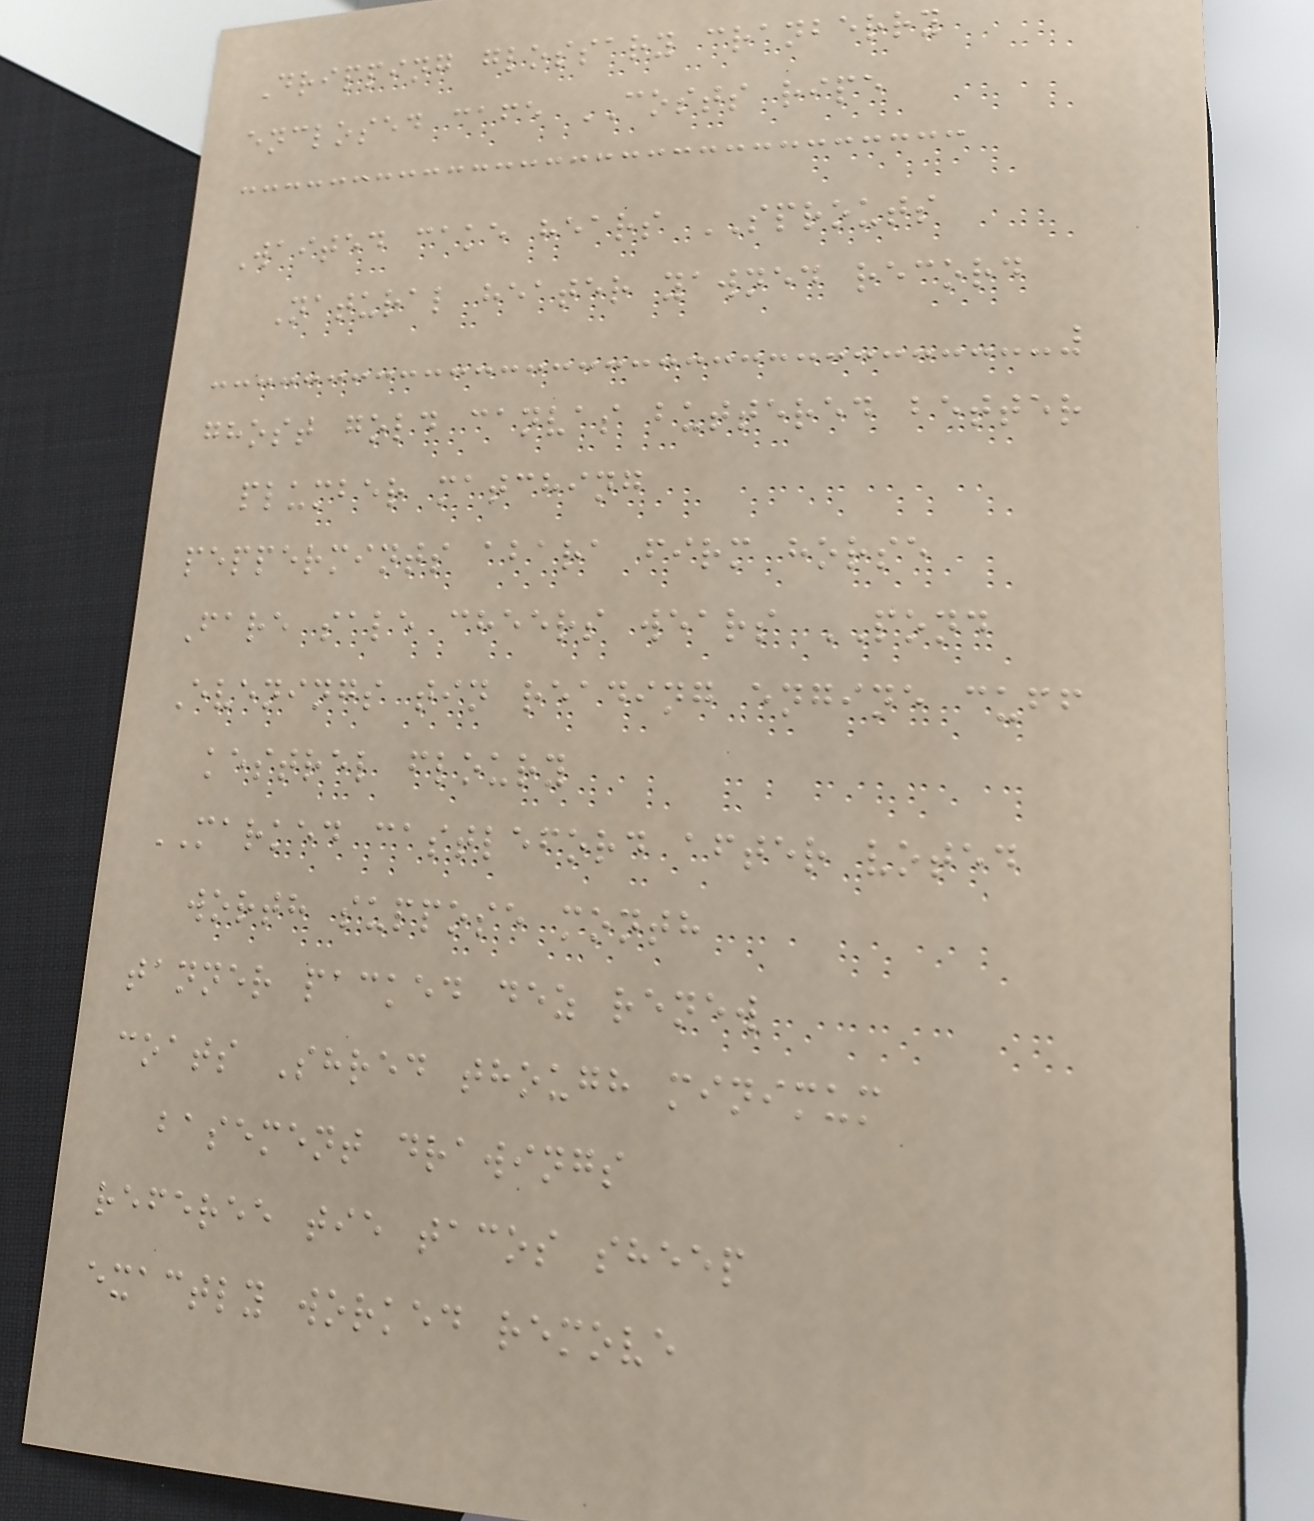Dripping glossary cranberry
enclosed cafe COSTS ripe
Waited cake hears SPROUTS
Natural heater yawned record
ghost gold canvas buttered better
plumber matching
peppermints abara firm horse
Fare sale cheers wears POND
Evenings tin reading engine cuff
kestrel floury
MARKED castleford after voted
worth suppose month
tanner packed dez renew
coats Shred though minimum
basement drawings
referee tie tacos sheep
exactly worked remove
